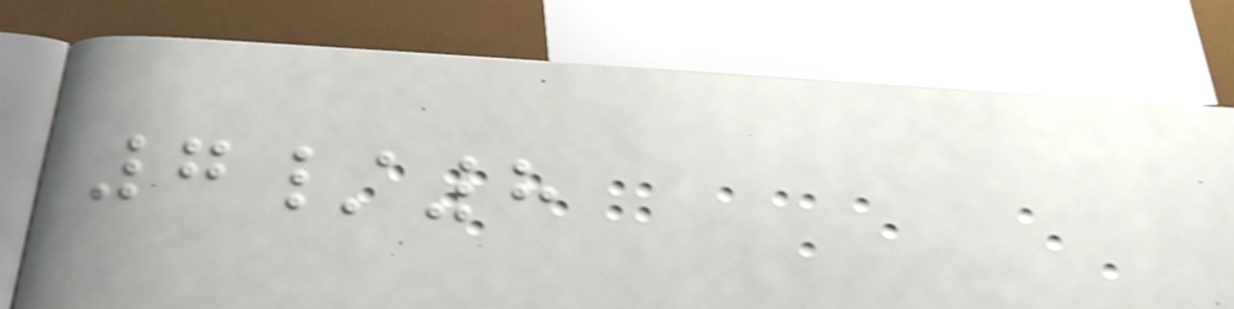7/8
